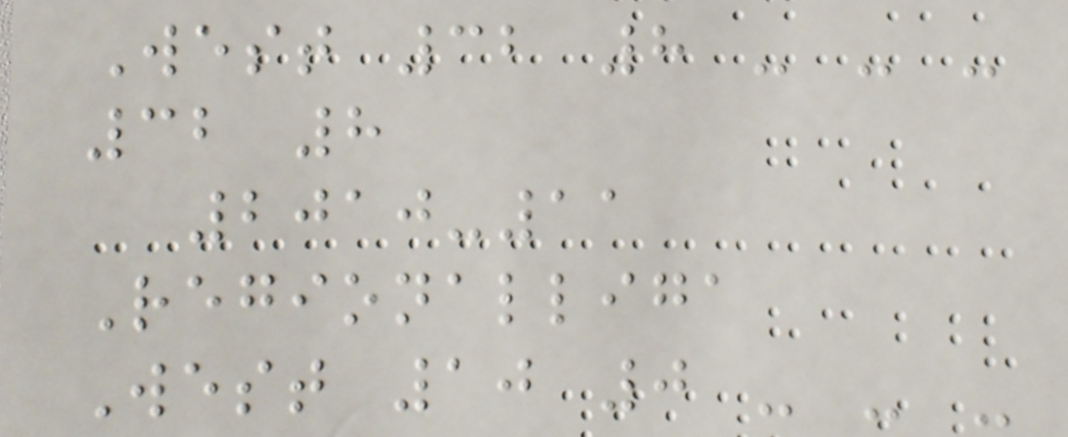West 32 8 - - -
32 8
2010-11
Regionalliga
West 10 0 - - -
